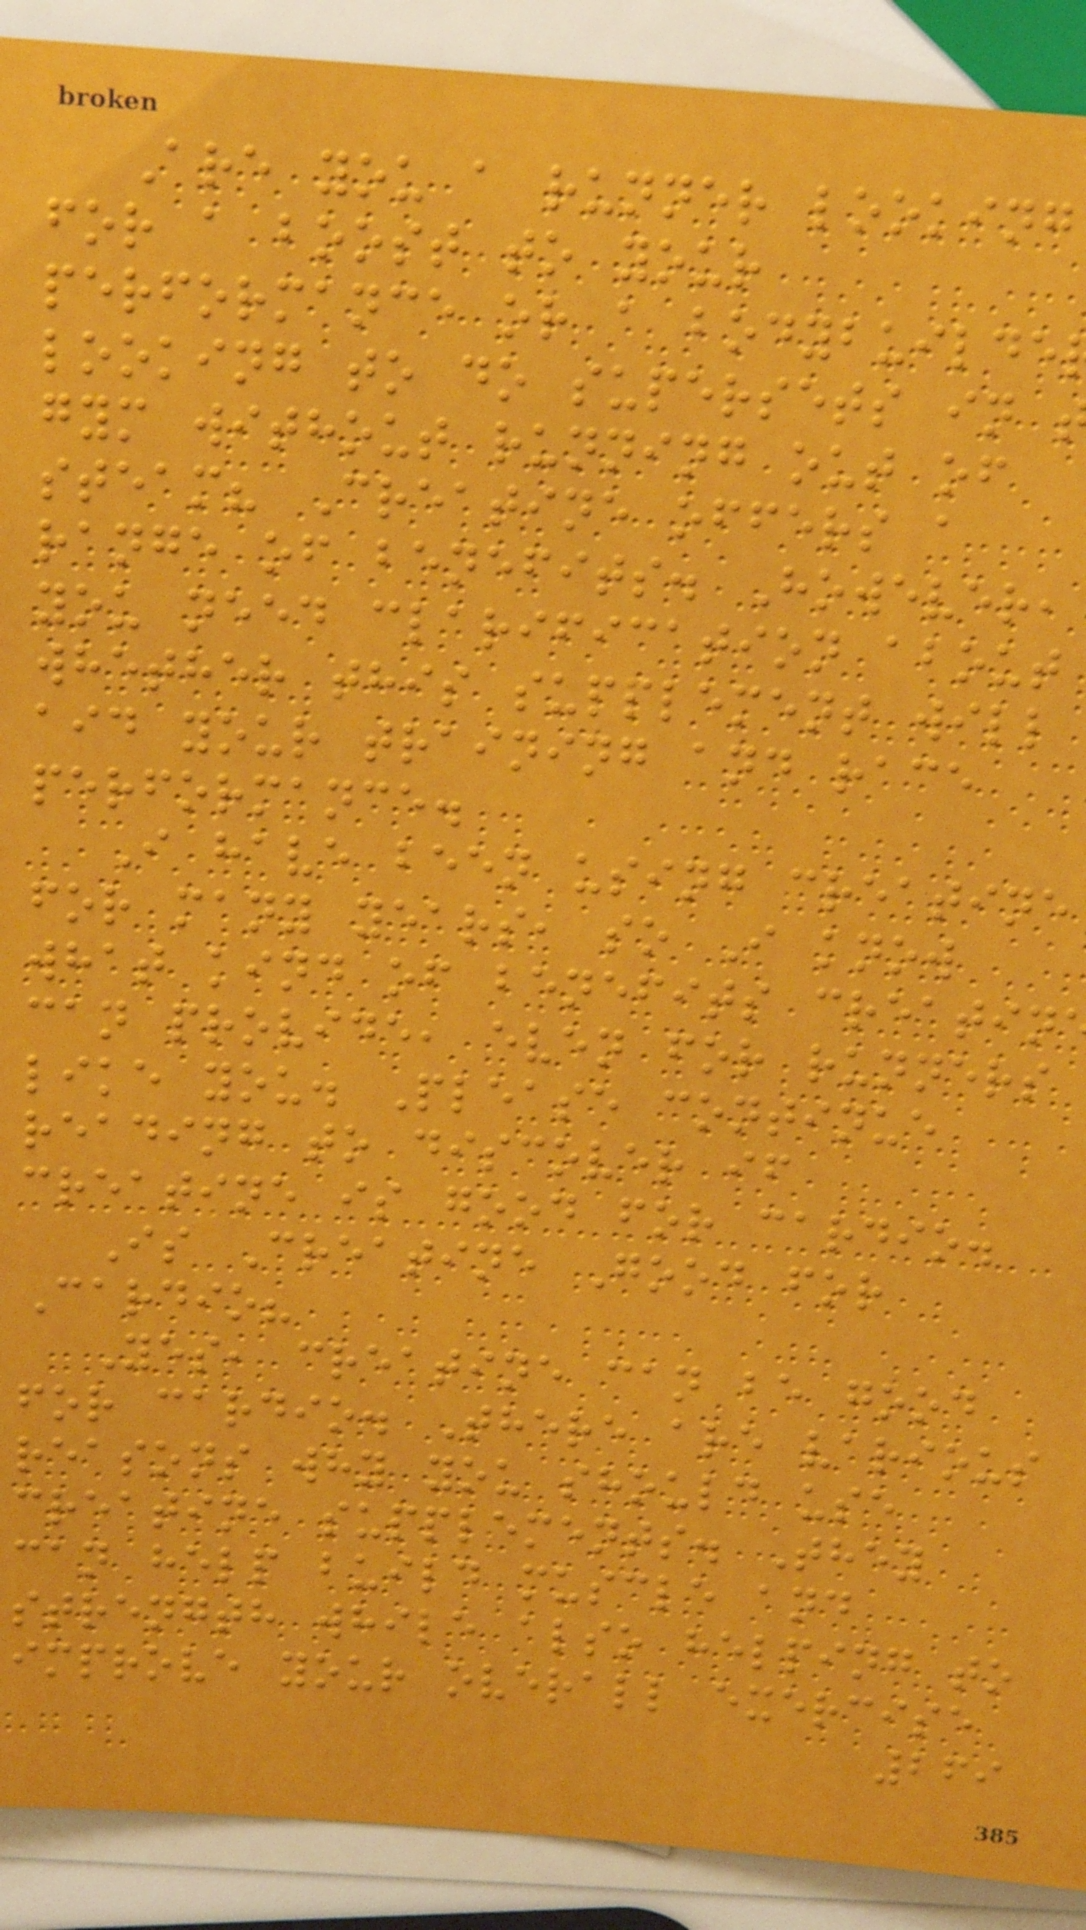Are you a runner looking
for a boost to your
performance or a bodybuilde
looking to do supersets in
gym without running out of
steam? Creatine offers a
range of benefits. However,
you need clarification about
whether this supplement will
aid your training and race
performance.
I have been using creatine
for many years, so I know
what kind of benefits creatin
can provide, even for runners
like you. Please continue
reading to discover if
creatine is good for cardio.
Is Creatine Good for
Cardio?
Yes, creatine can be good
for cardio. There are various
reasons why you should use
creatine supplements. They
can help build muscle and
strength while also helping to
improve your overall exercise
269
